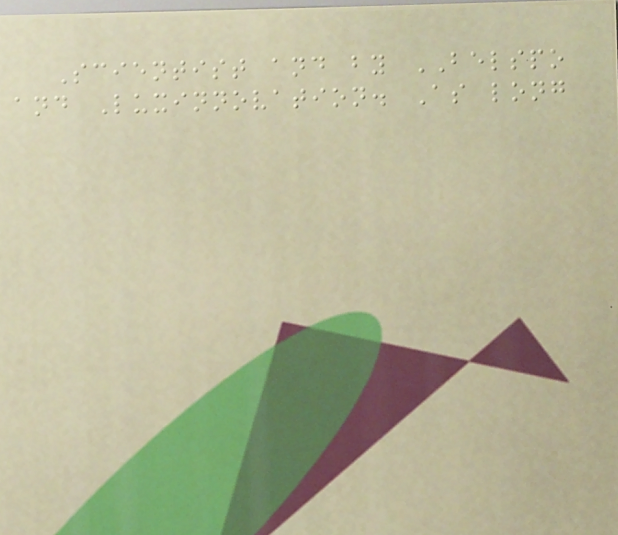Scientist and by BELSPO
and Luxinnovation. As long
